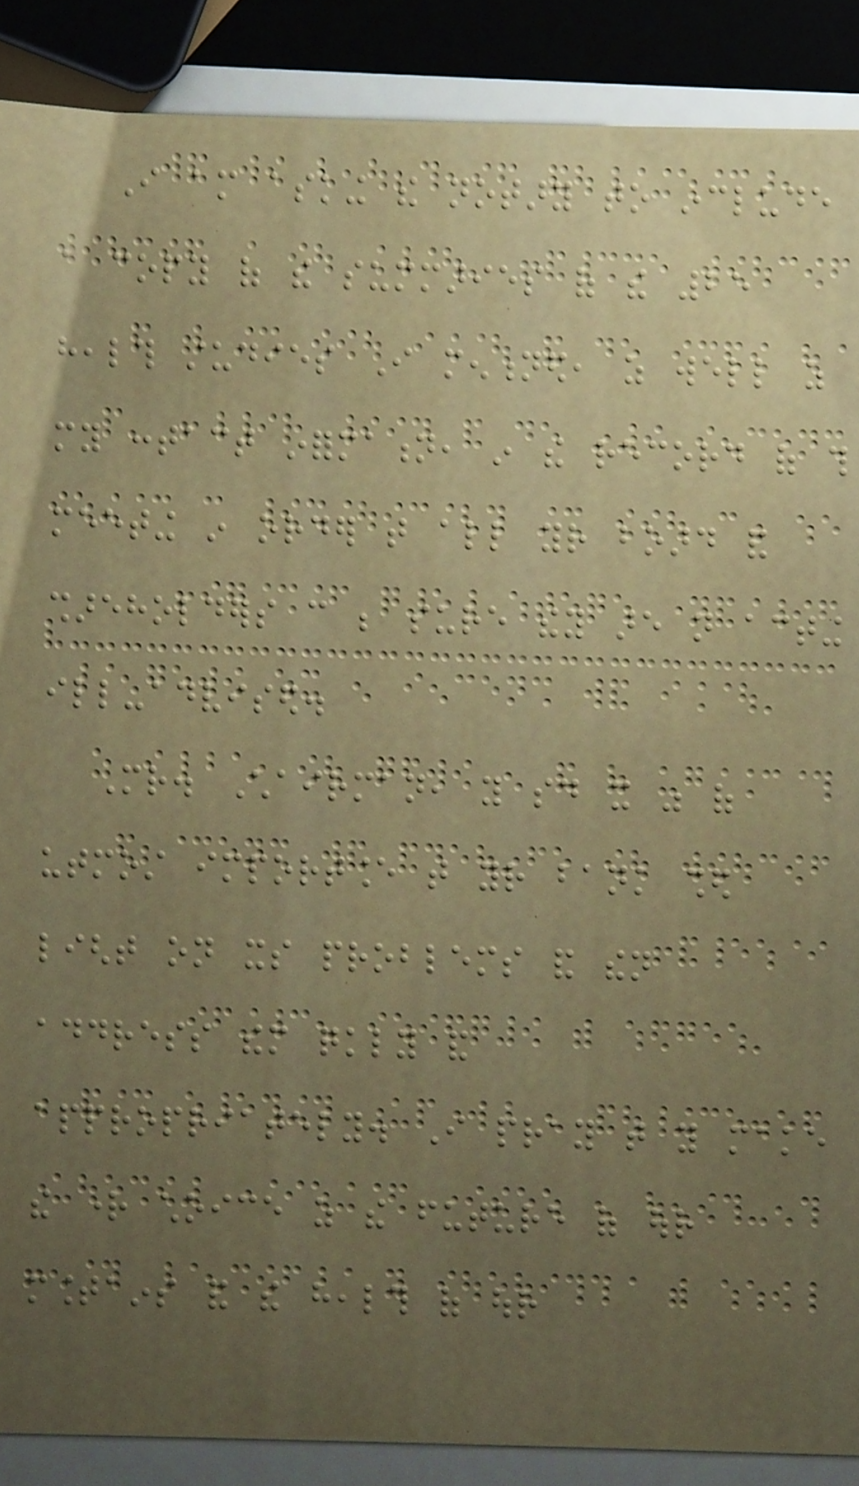I am asking the notary to include
a copy of the summaries of the 25
health studies I mentioned, as well as
my contact information, in the record of this
meeting in order that all your board and
shareholders can be sure they are not acting
ill-advised.
Mr. Chairman, you said it was of
utmost importance that your bank shed
light on its problems and then
address them quickly and
appropriately. I pray that you make
the right choice as the future of our
mountains and the health of our
